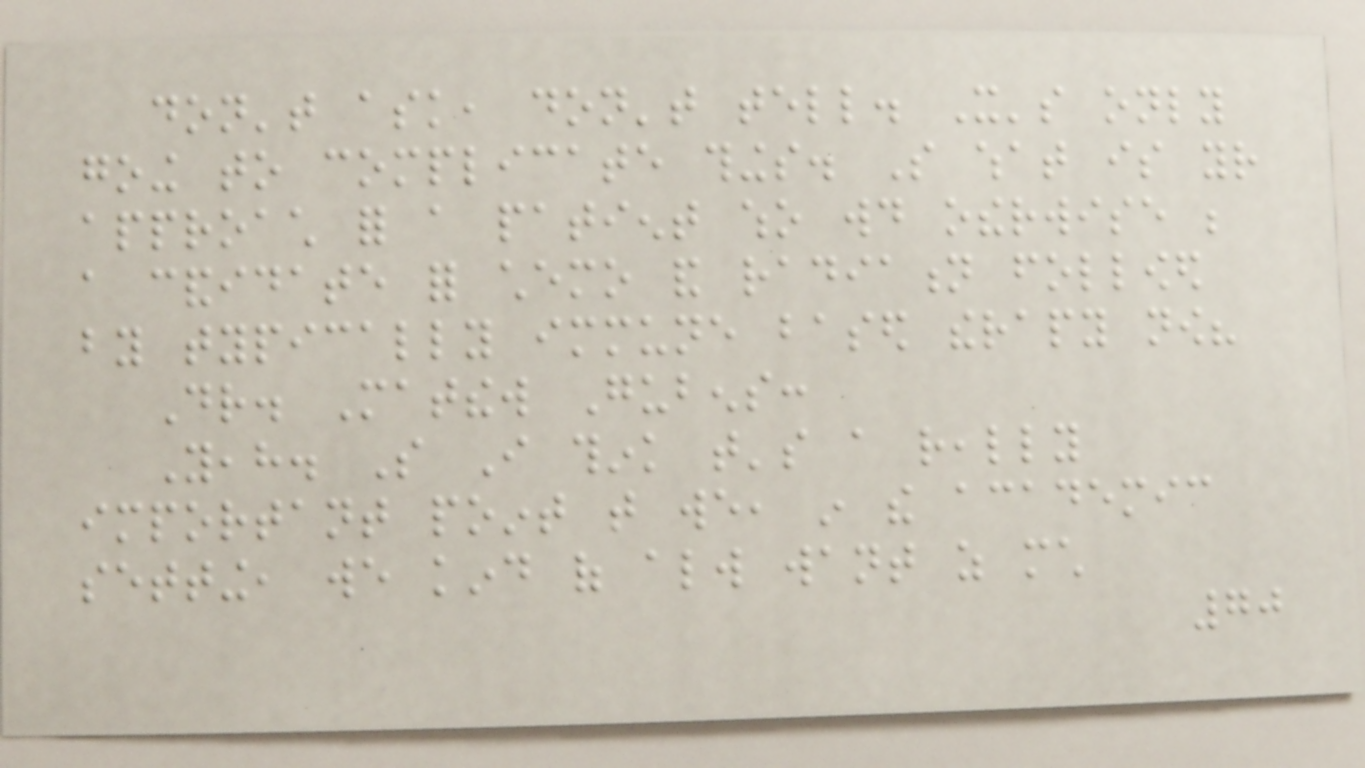don't ask, don't tell. It's only
going to complicate things. So what is your
approach for a patient who would otherwise be
a candidate for chemo and radiation followed
by typically immune based therapy now?
Dr. Matthew Gubens:
Yeah. So I think that's a really
important point that we, in the academic
setting, we kind of always want as much
70
